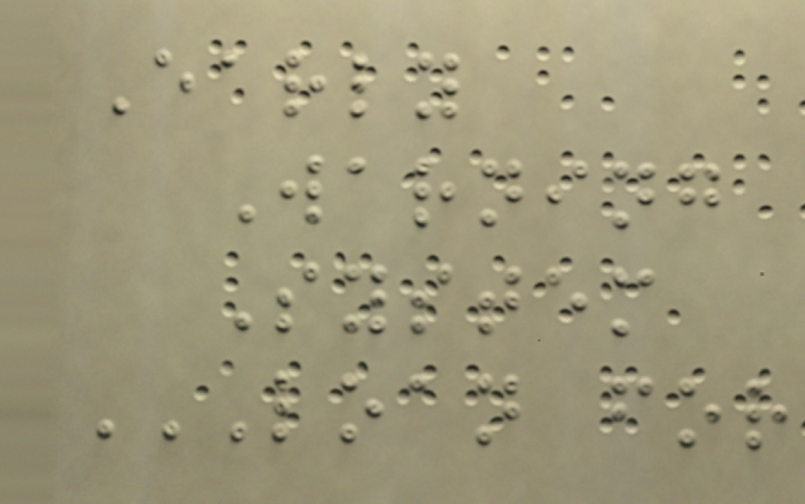Early
Warning
System
LOAN FOR
